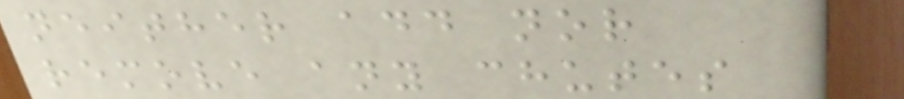neither add nor
remove any chutes
